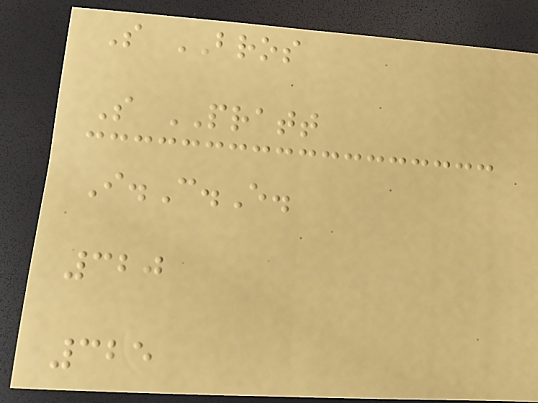S BROS
S PRATT
I.C.E.
320
325
